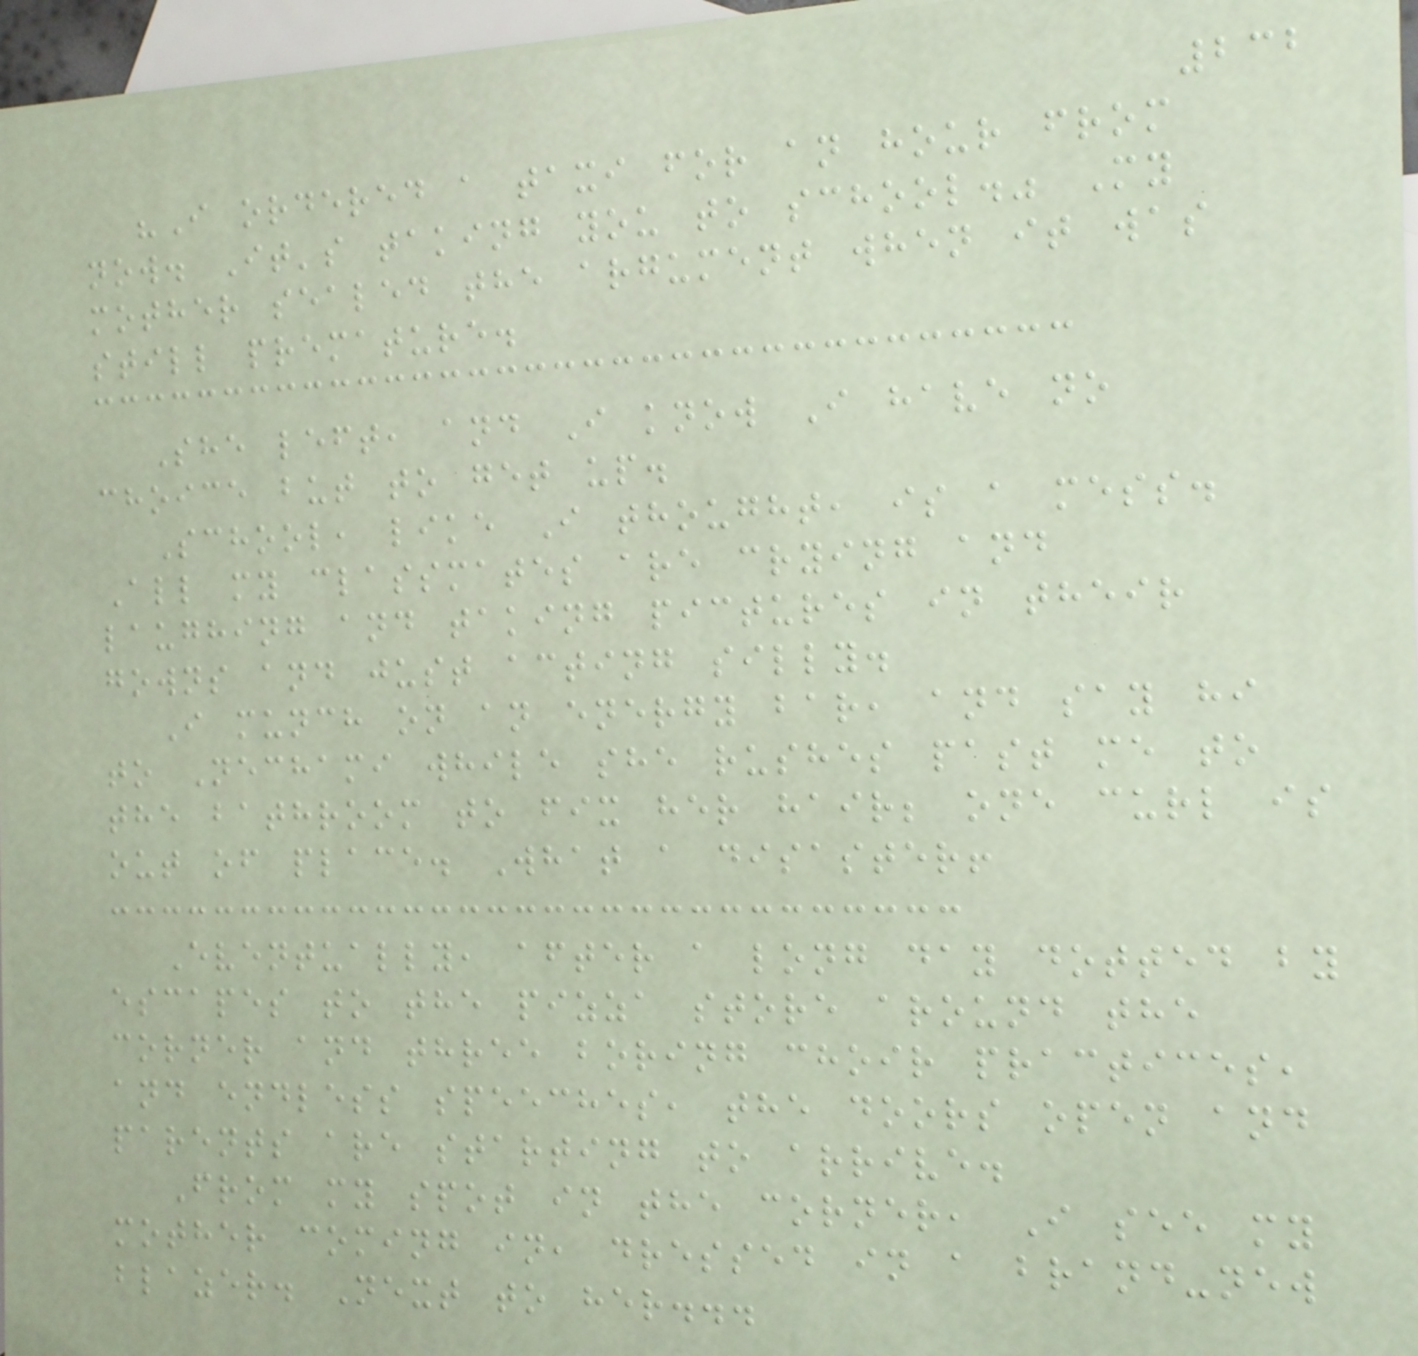232
"I ordered a taxi for an hour from
now. It's taking you to school." My
mother sealed the argument when it was
still premature.
She left, and I know I have no
choice but to get up.
School, like I thought, is a mess.
All my classmates are crying and
laughing and taking pictures in their
gowns and just acting silly.
I munch on an energy bar, and say hi
to Nechami while she rushes past me to
the bathroom to fix her hair; one curl is
out of place. What a disaster!
Eventually, after a long day dotted by
escapes to the pizza store around the
corner and three boring choir practices,
and endless speeches, the doors open and
parents are starting to arrive.
From my spot in the corner, I see my
mother coming in, dressed in a brand-new
blazer. Next to her...
